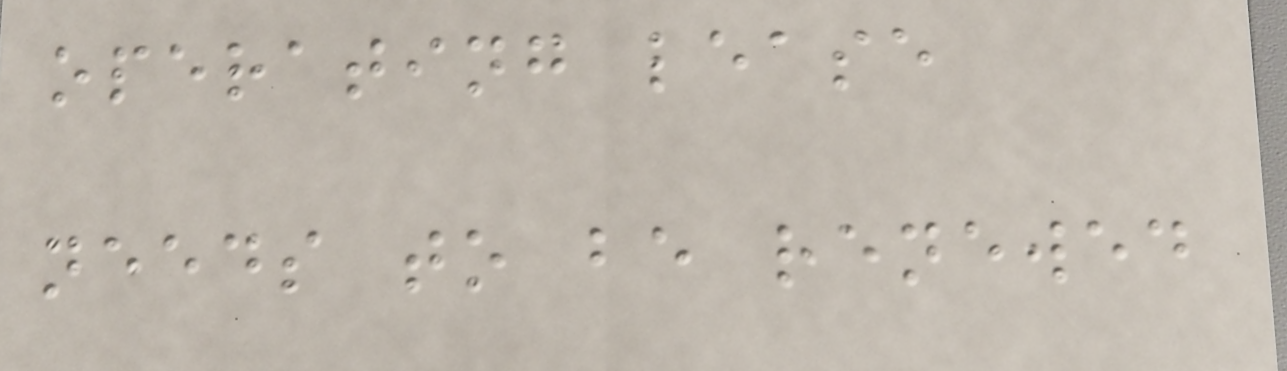operating lease
needs to be renewed
